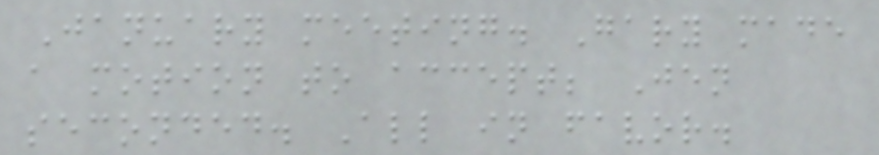January meeting. Gary made
a motion to accept; Jen
seconded. All in favor.
